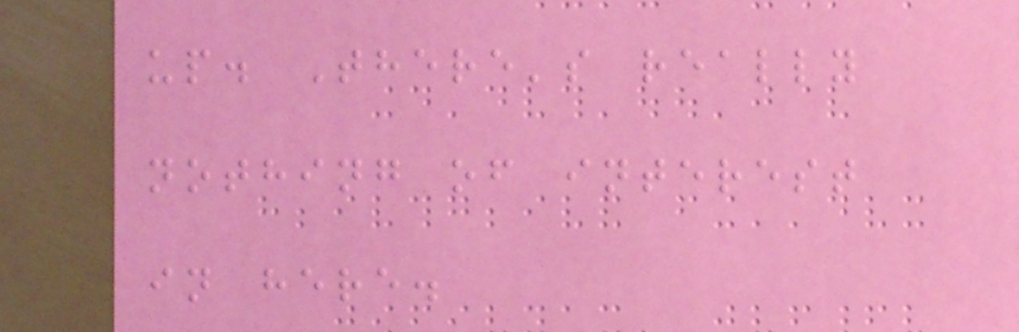up. There's really
nothing of interest
in here.
